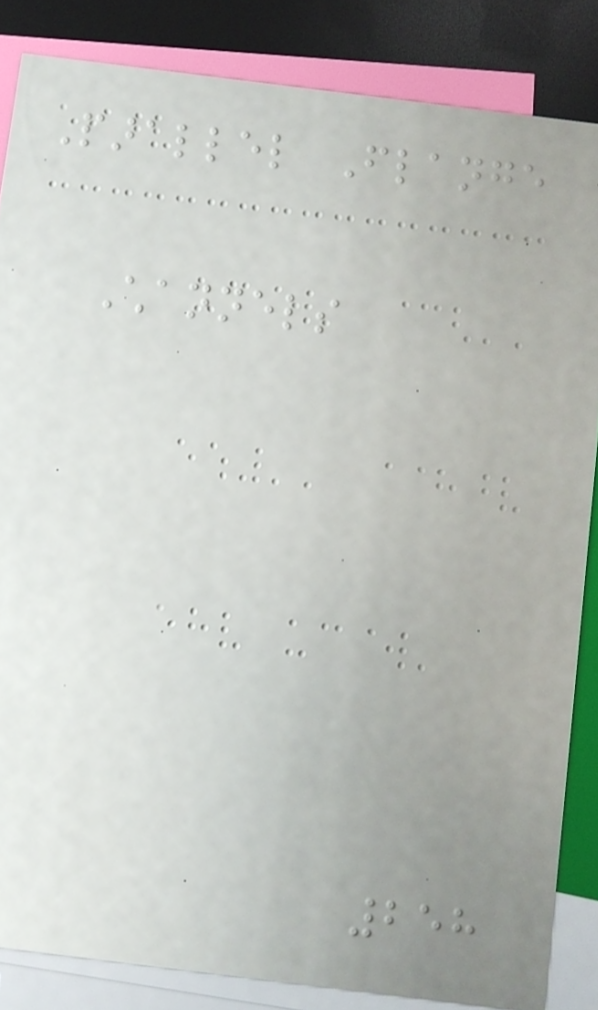Parallel Flange
Channels
258
